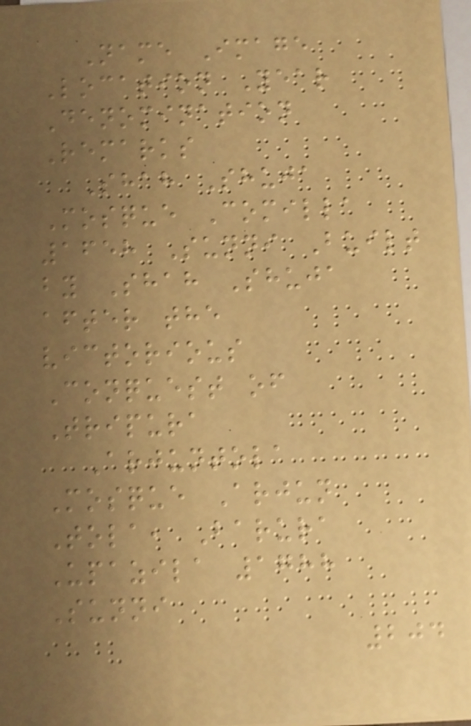Name Image
Location Year
Denomination
Remarks
Shah Shuja
Mosque Comilla
1658 Sunni Built
by Shah Shuja
after the
victorious
Conquest of
Tripura
Arjuntola
Mosque Arjun
Tola, Barura
Upazila 1788
Sunni
204
